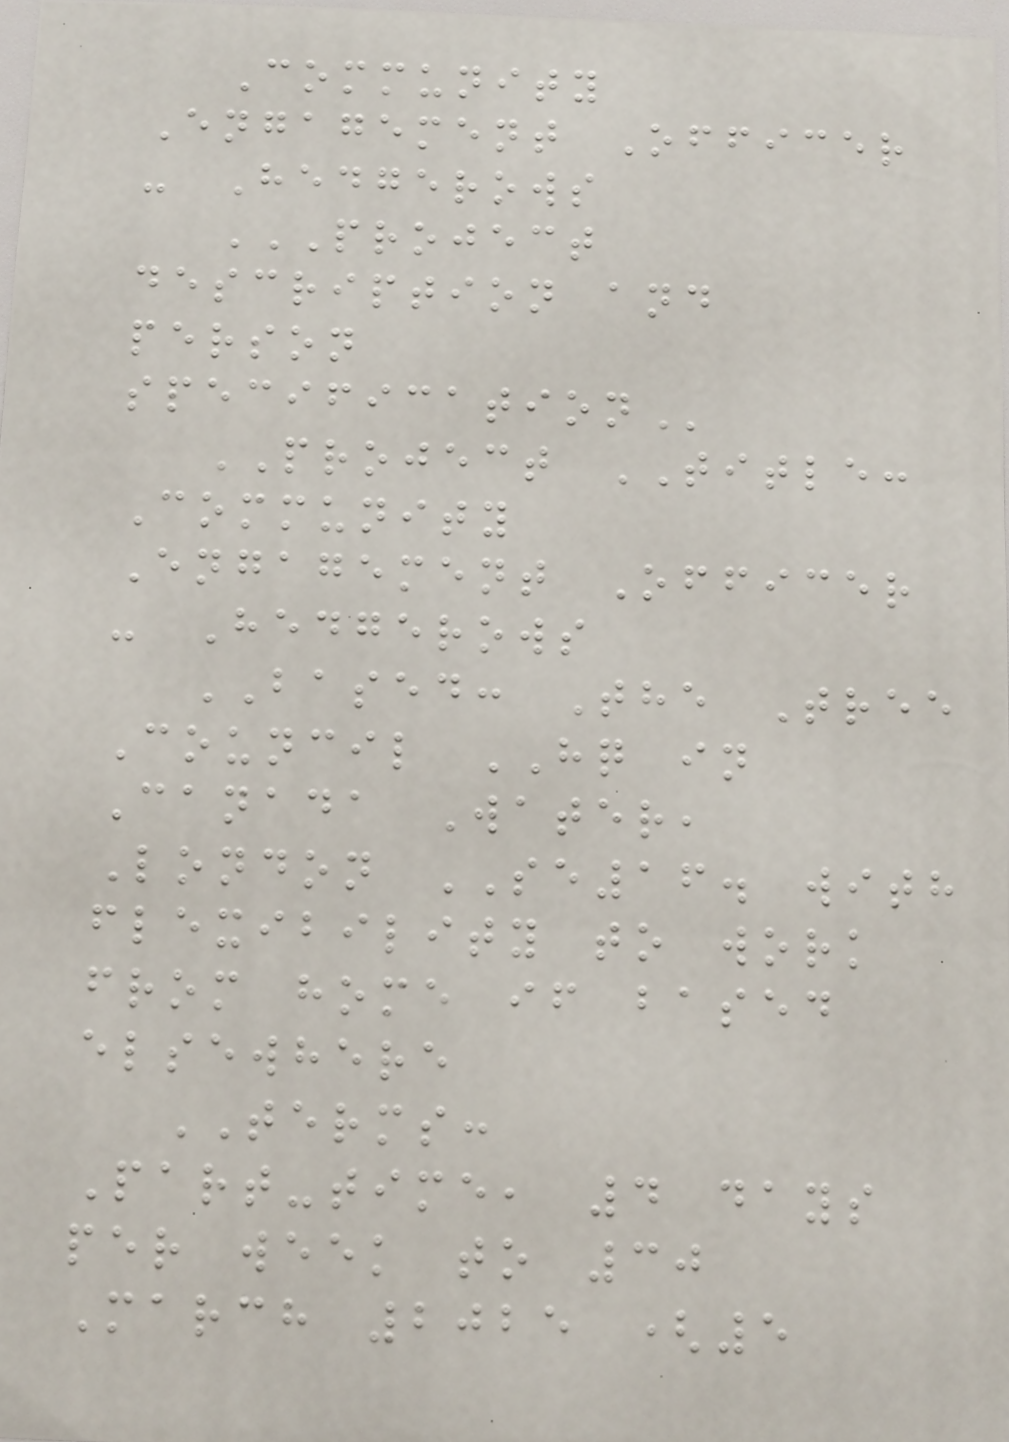Community
Engagement Officer
- Hedgerows
PROJECT
DESCRIPTION AND
PERSON
SPECIFICATION
PROJECT TITLE:
Community
Engagement Officer
- Hedgerows
BASED: The Tree
Council HQ in
Canada Water,
London SE16. with
flexibility to work
from home if based
elsewhere
TERMS:
Part-time, 4 days
per week to 30
March 2025 (5
